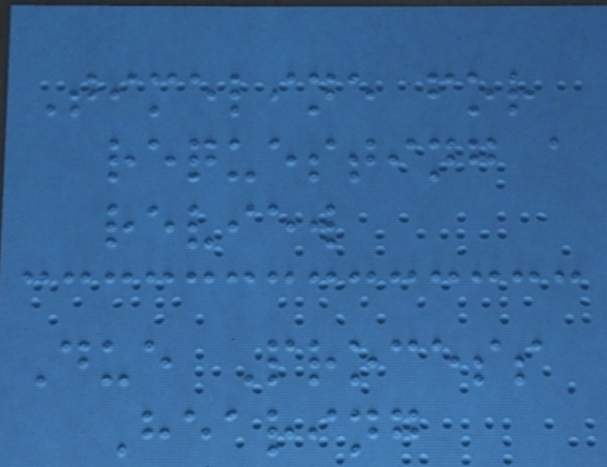Timeline for
requesting a
review
Due Process
Hearing
